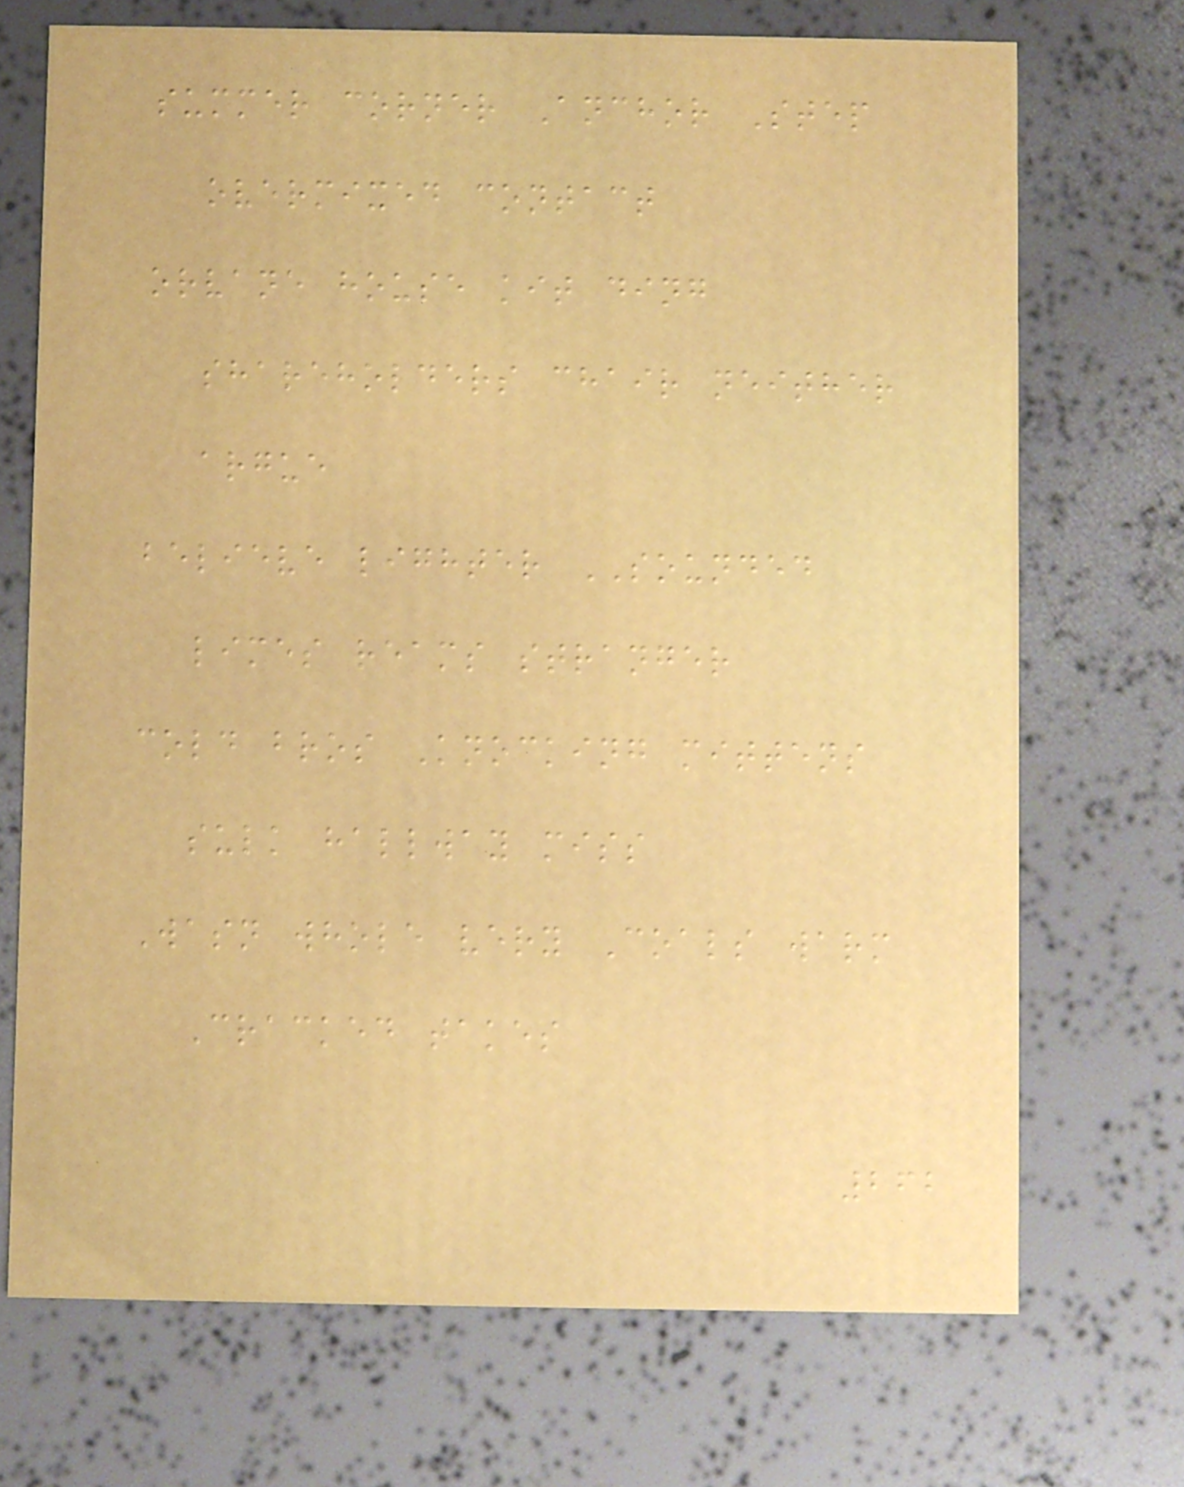summer corner Anchor Step
overmixed contact
orvane house kit ding
shareholders chair neither
argue
believe lighter SOUNDED
limes reams stranger
cold bros Knocking mittens
sulk hallway miss
Wasn whole very Coals warm
Cracked takes
262
